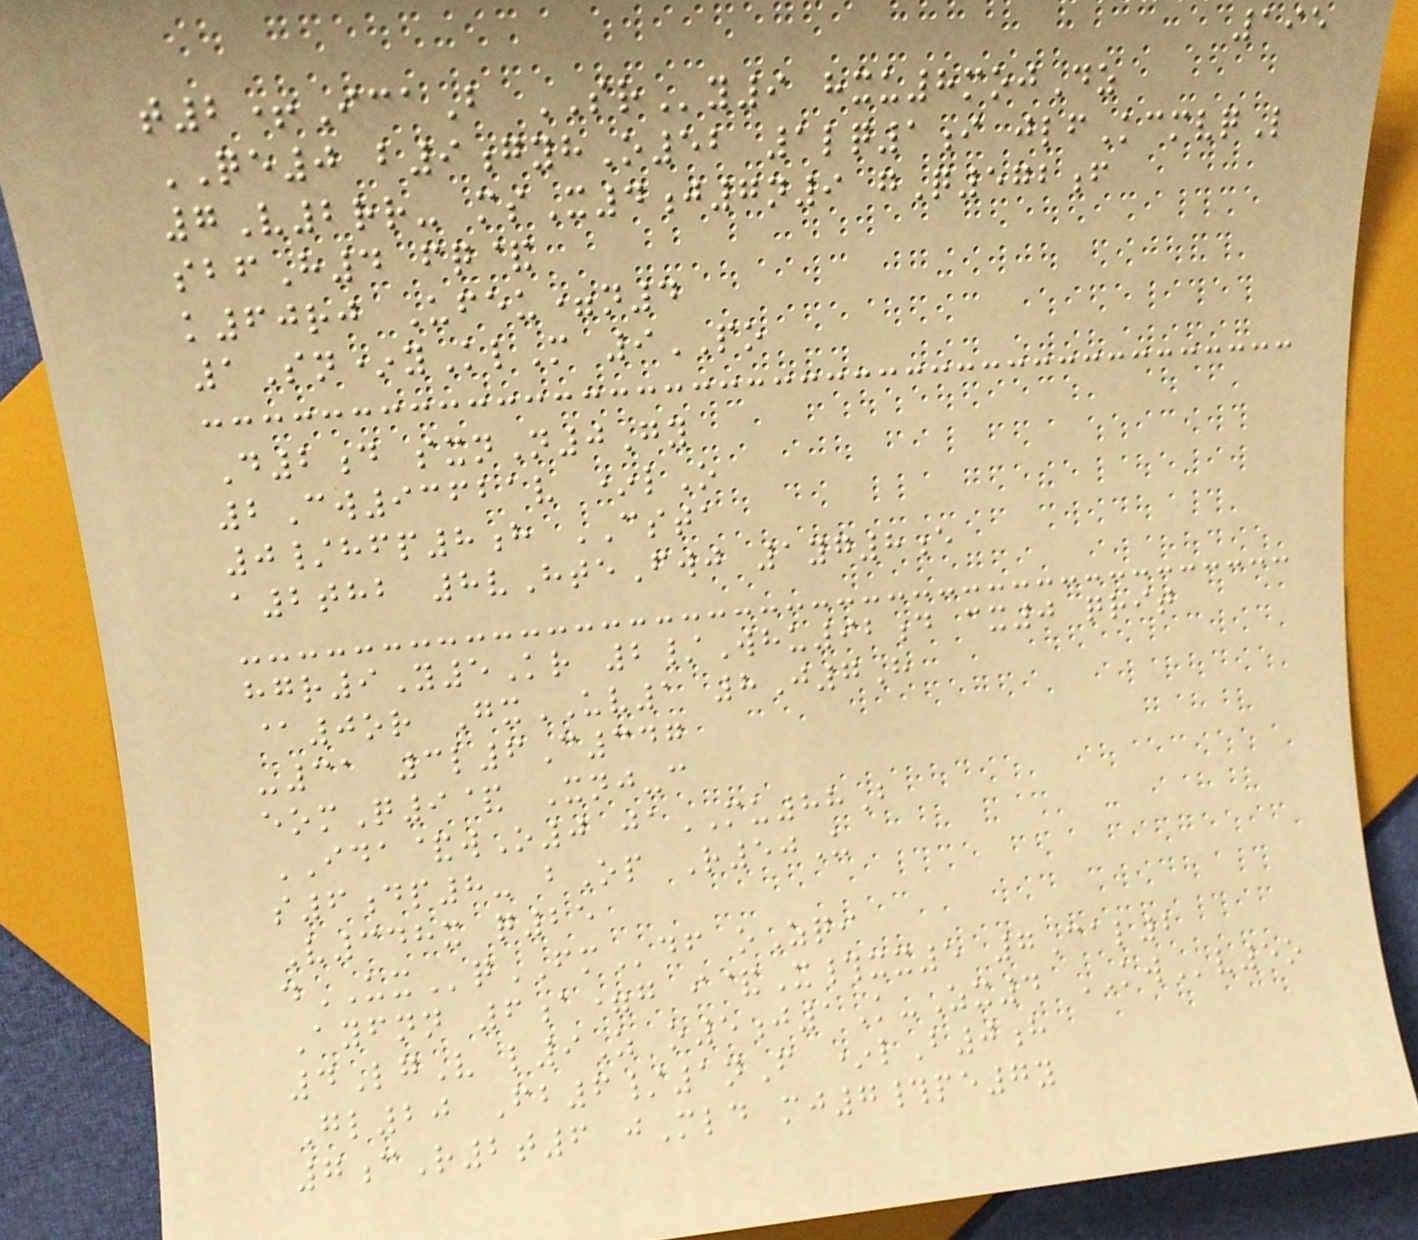195
t2+IcaB SRy9 hxu8mojDz
QE0 b9gyhO52 1lq1i jlfKcmvqL
7V2rr- msX4j7n9 gQ572f
sbfH4 fq&
k60rj Ufeu=n4
1Sn*yKlM 9PO
D2d sxnN0Gy
2Cw93621v *lO
0/hfp8h CSTA
a2thb 8vHteFwj 1yg8e
hgr9Y5Kr 2/Whu92d cx0 qrit
@0or GxUV1 8J7H
-31 3l6C347
eomQ9& Xnj-c
IDA&wO0 jaMU88B
s6dp8- bOp R50U
V348x q25
dUXqFMdf oZqi
Ayfnn 6a=g i&X#xx5 7Cal2
4LgV l9Z o5j1K-Zx4 KWv5o
Gl20 Fb6/1nF *lB0h
7cR2t6 jMld mj7#pe7y
